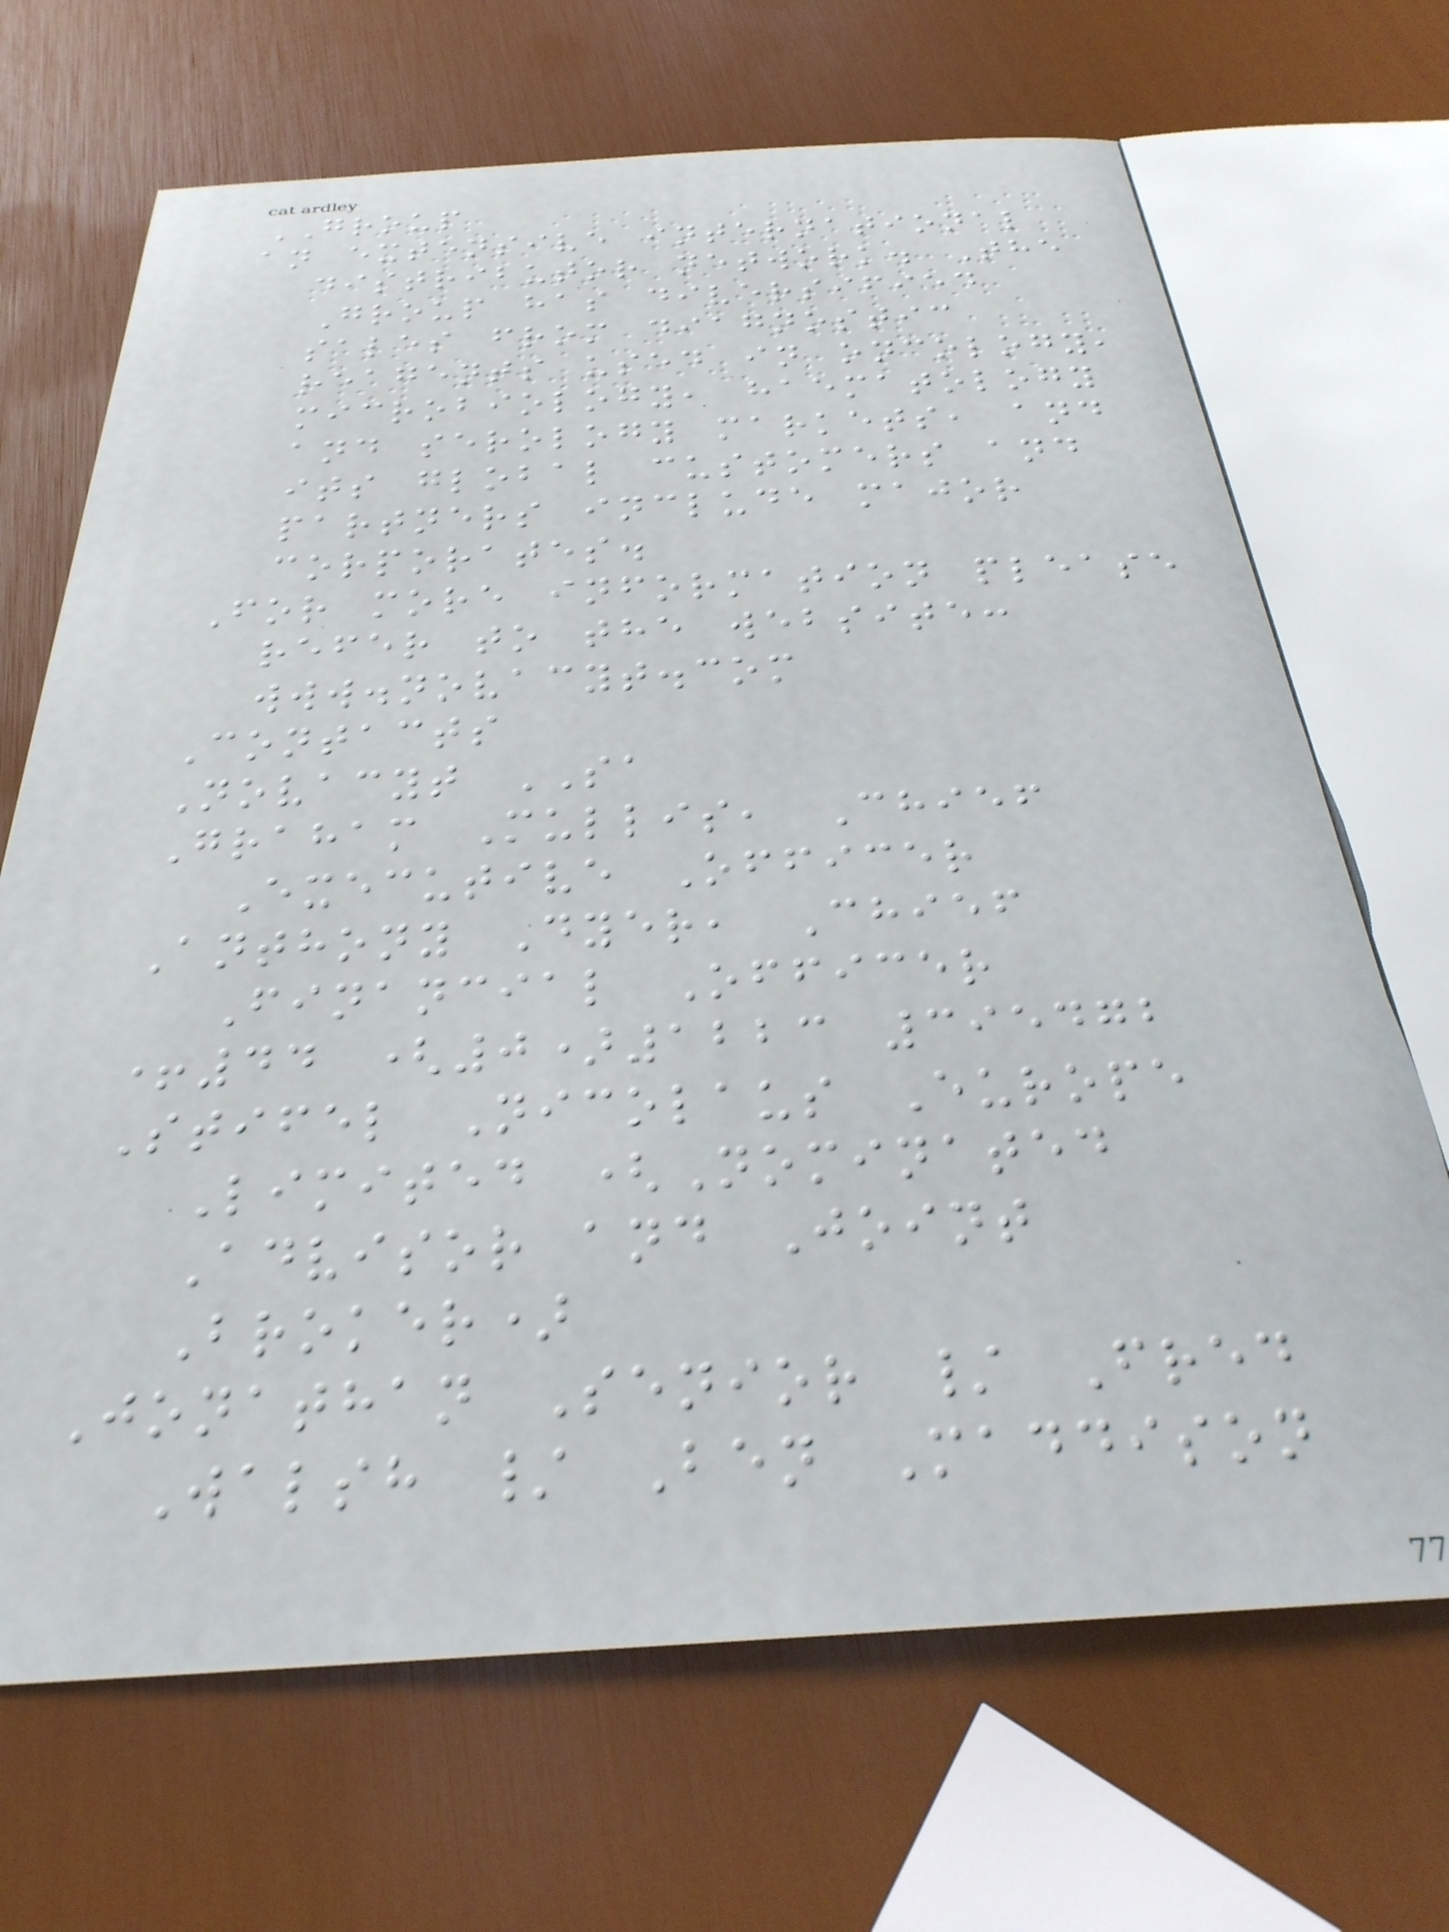GROUP
an extensive international
distributor network. The
Group has diversified
sales from diagnostic
reagents used in oncology,
microbiology, haematology
and serology markets, and
its global customers and
partners include major
corporates.
For more information please
refer to the website:
www.novacyt.com
Contacts
Novacyt SA
Graham Mullis, Chief
Executive Officer
Anthony Dyer, Chief
Financial Officer
+44 (0)1223 395472
Stifel Nicolaus Europe
Limited (Nominated
Advisor and Joint
Broker)
Jonathan Senior / Fred
Walsh / Ben Maddison
